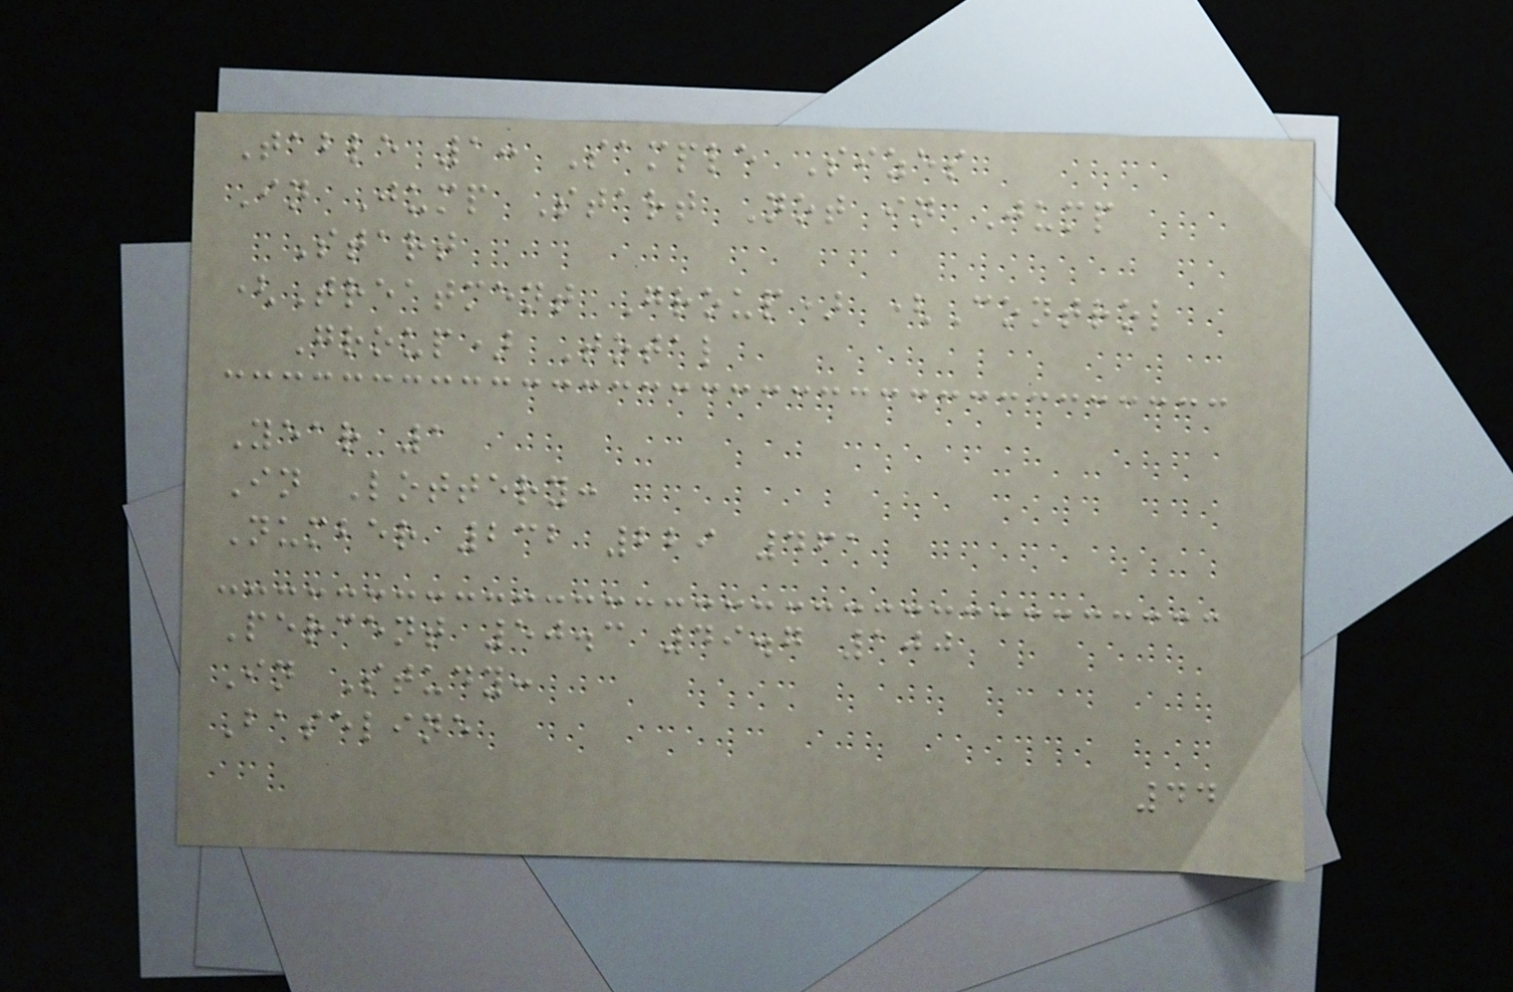Table 1: Sample Sizes
In Jump Start Not in Jump
Start
(Treatment Group) (Control
Group) Total
Year 1
In Lottery:
Number 232 229 461
Percent 50.3 49.7 100
In Study:
Baseline
44
